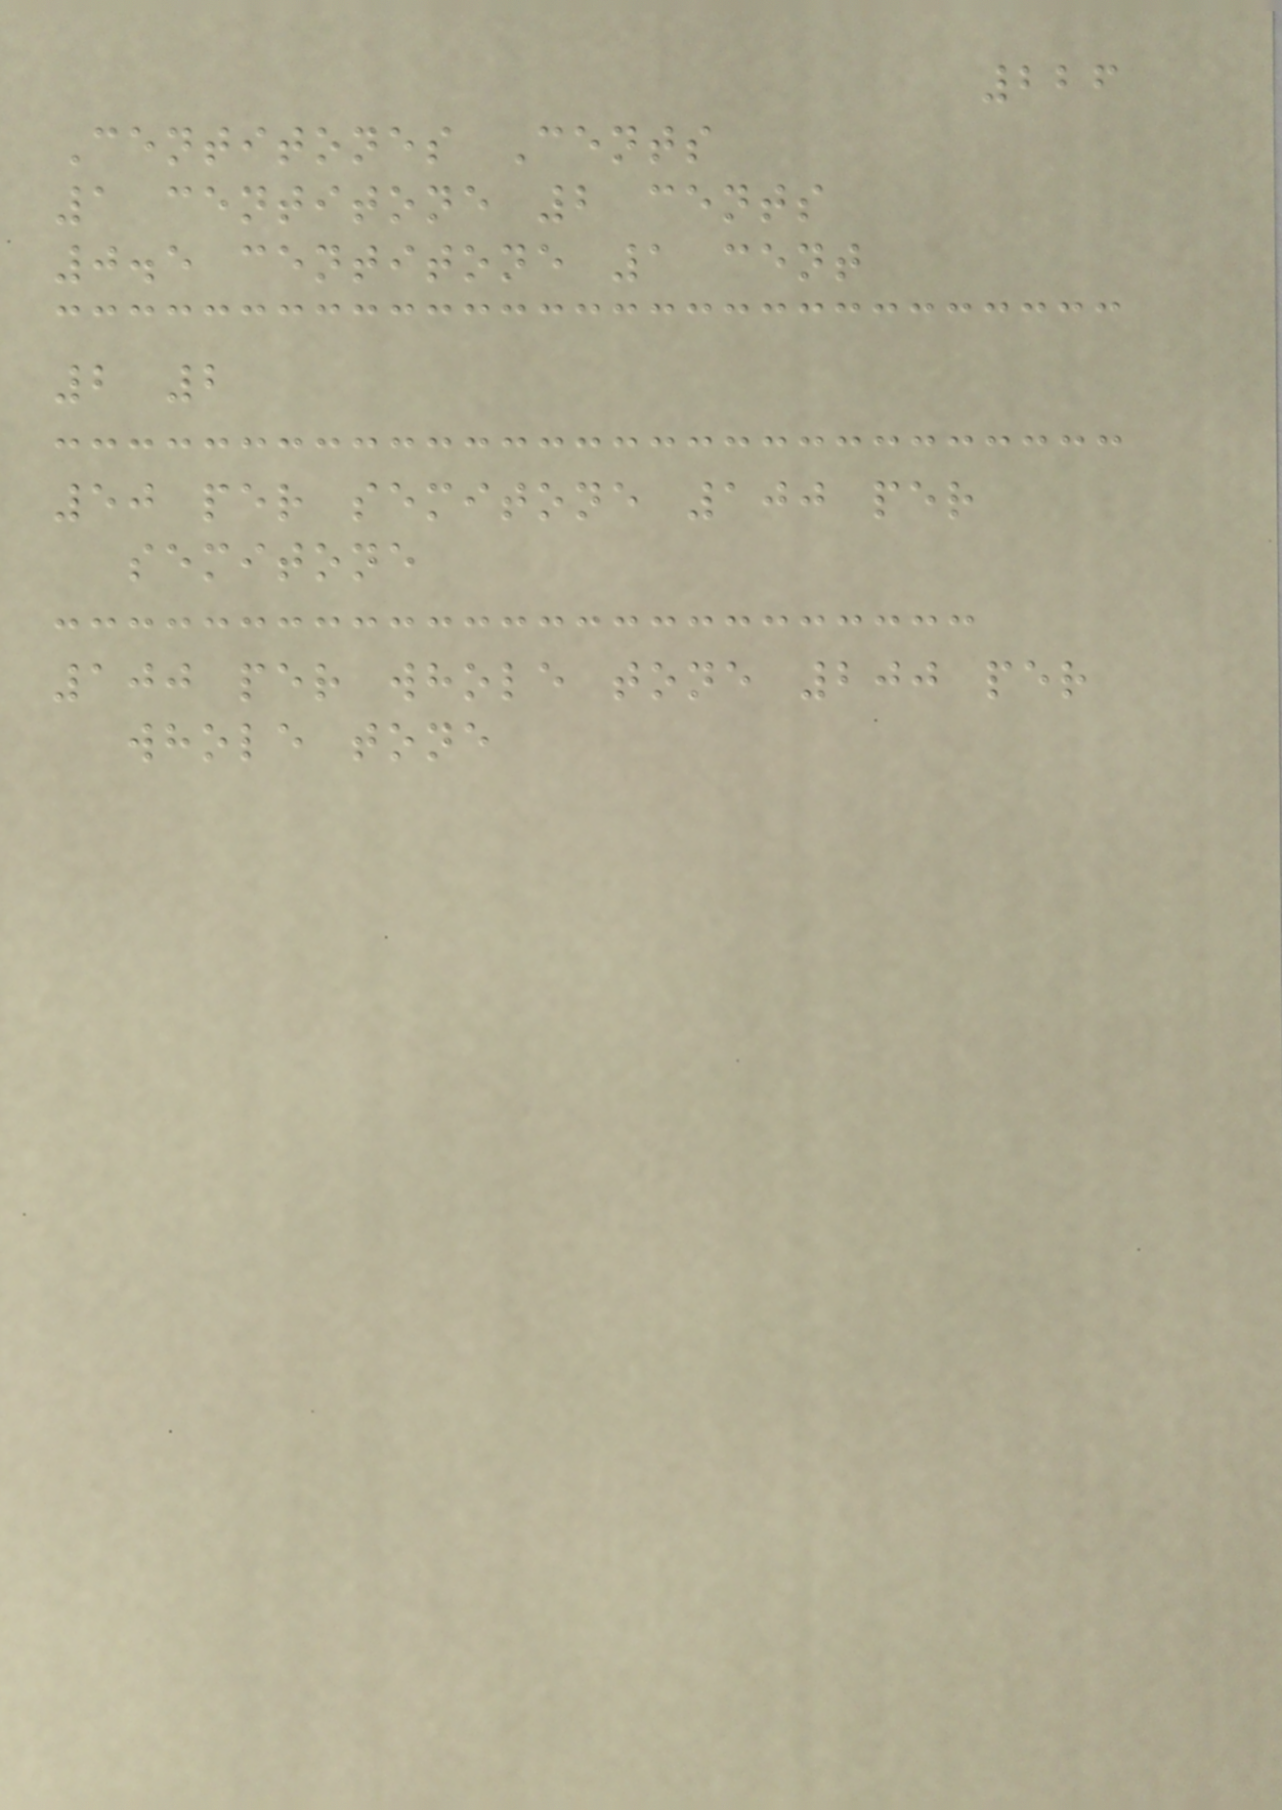226
Centitones Cents
1 centitone 2 cents
0.5 centitone 1 cent
2 2
50 per semitone 100 per
semitone
100 per whole tone 200 per
whole tone
